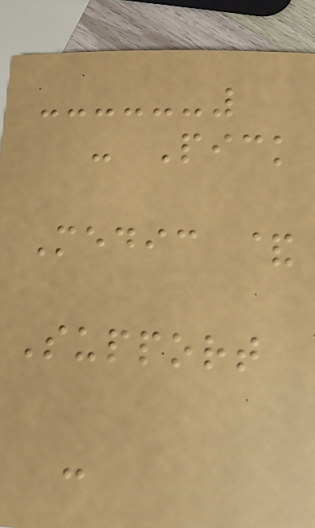- Pick
Medic &
Support
-
